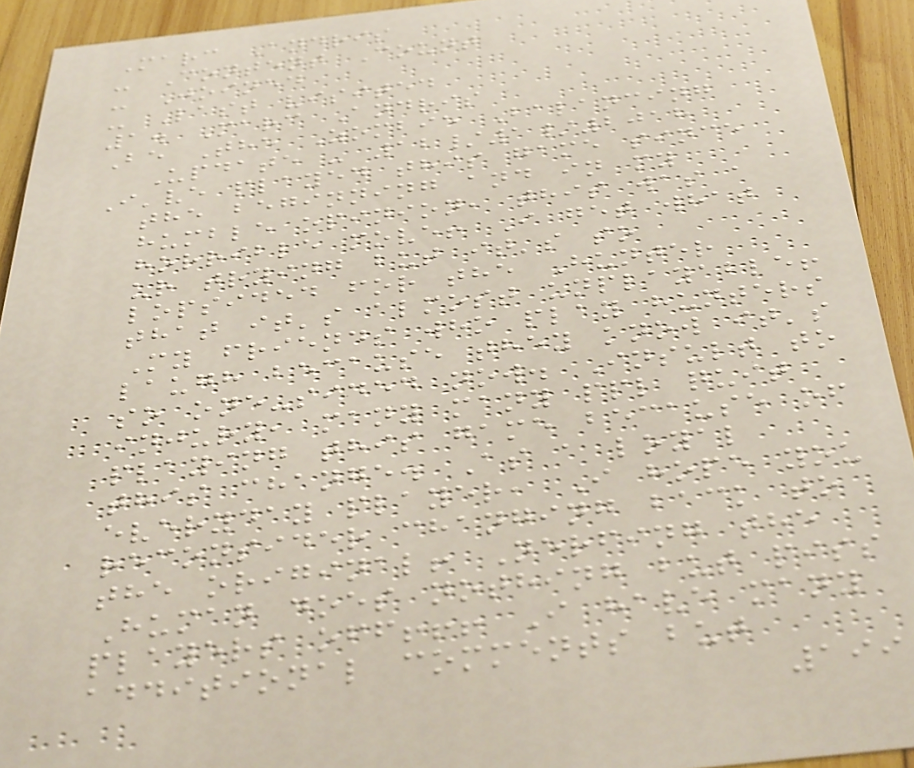Marc Andris
- Content Count
- Joined
- Last visited
1. Marc Andris
Be The Zombie Balancing
Update - 12/1/2018
I've played this game since
the beginning and in my
humble opinion, this was a
horrible move! I get what
ur trying but it's so
lopsided for the Hunter
that it's almost unplayable!
My friends who play hunters
laugh because they know it's
so one-sided now. Insult to
injury, many many ppl quit
playing this game because of
this change. As a loyal
everyday player, I hope you
reconsider changing back to
the original! Nerfing the
Human does nothing but piss
players off!!! I have many
additional comments but
199
